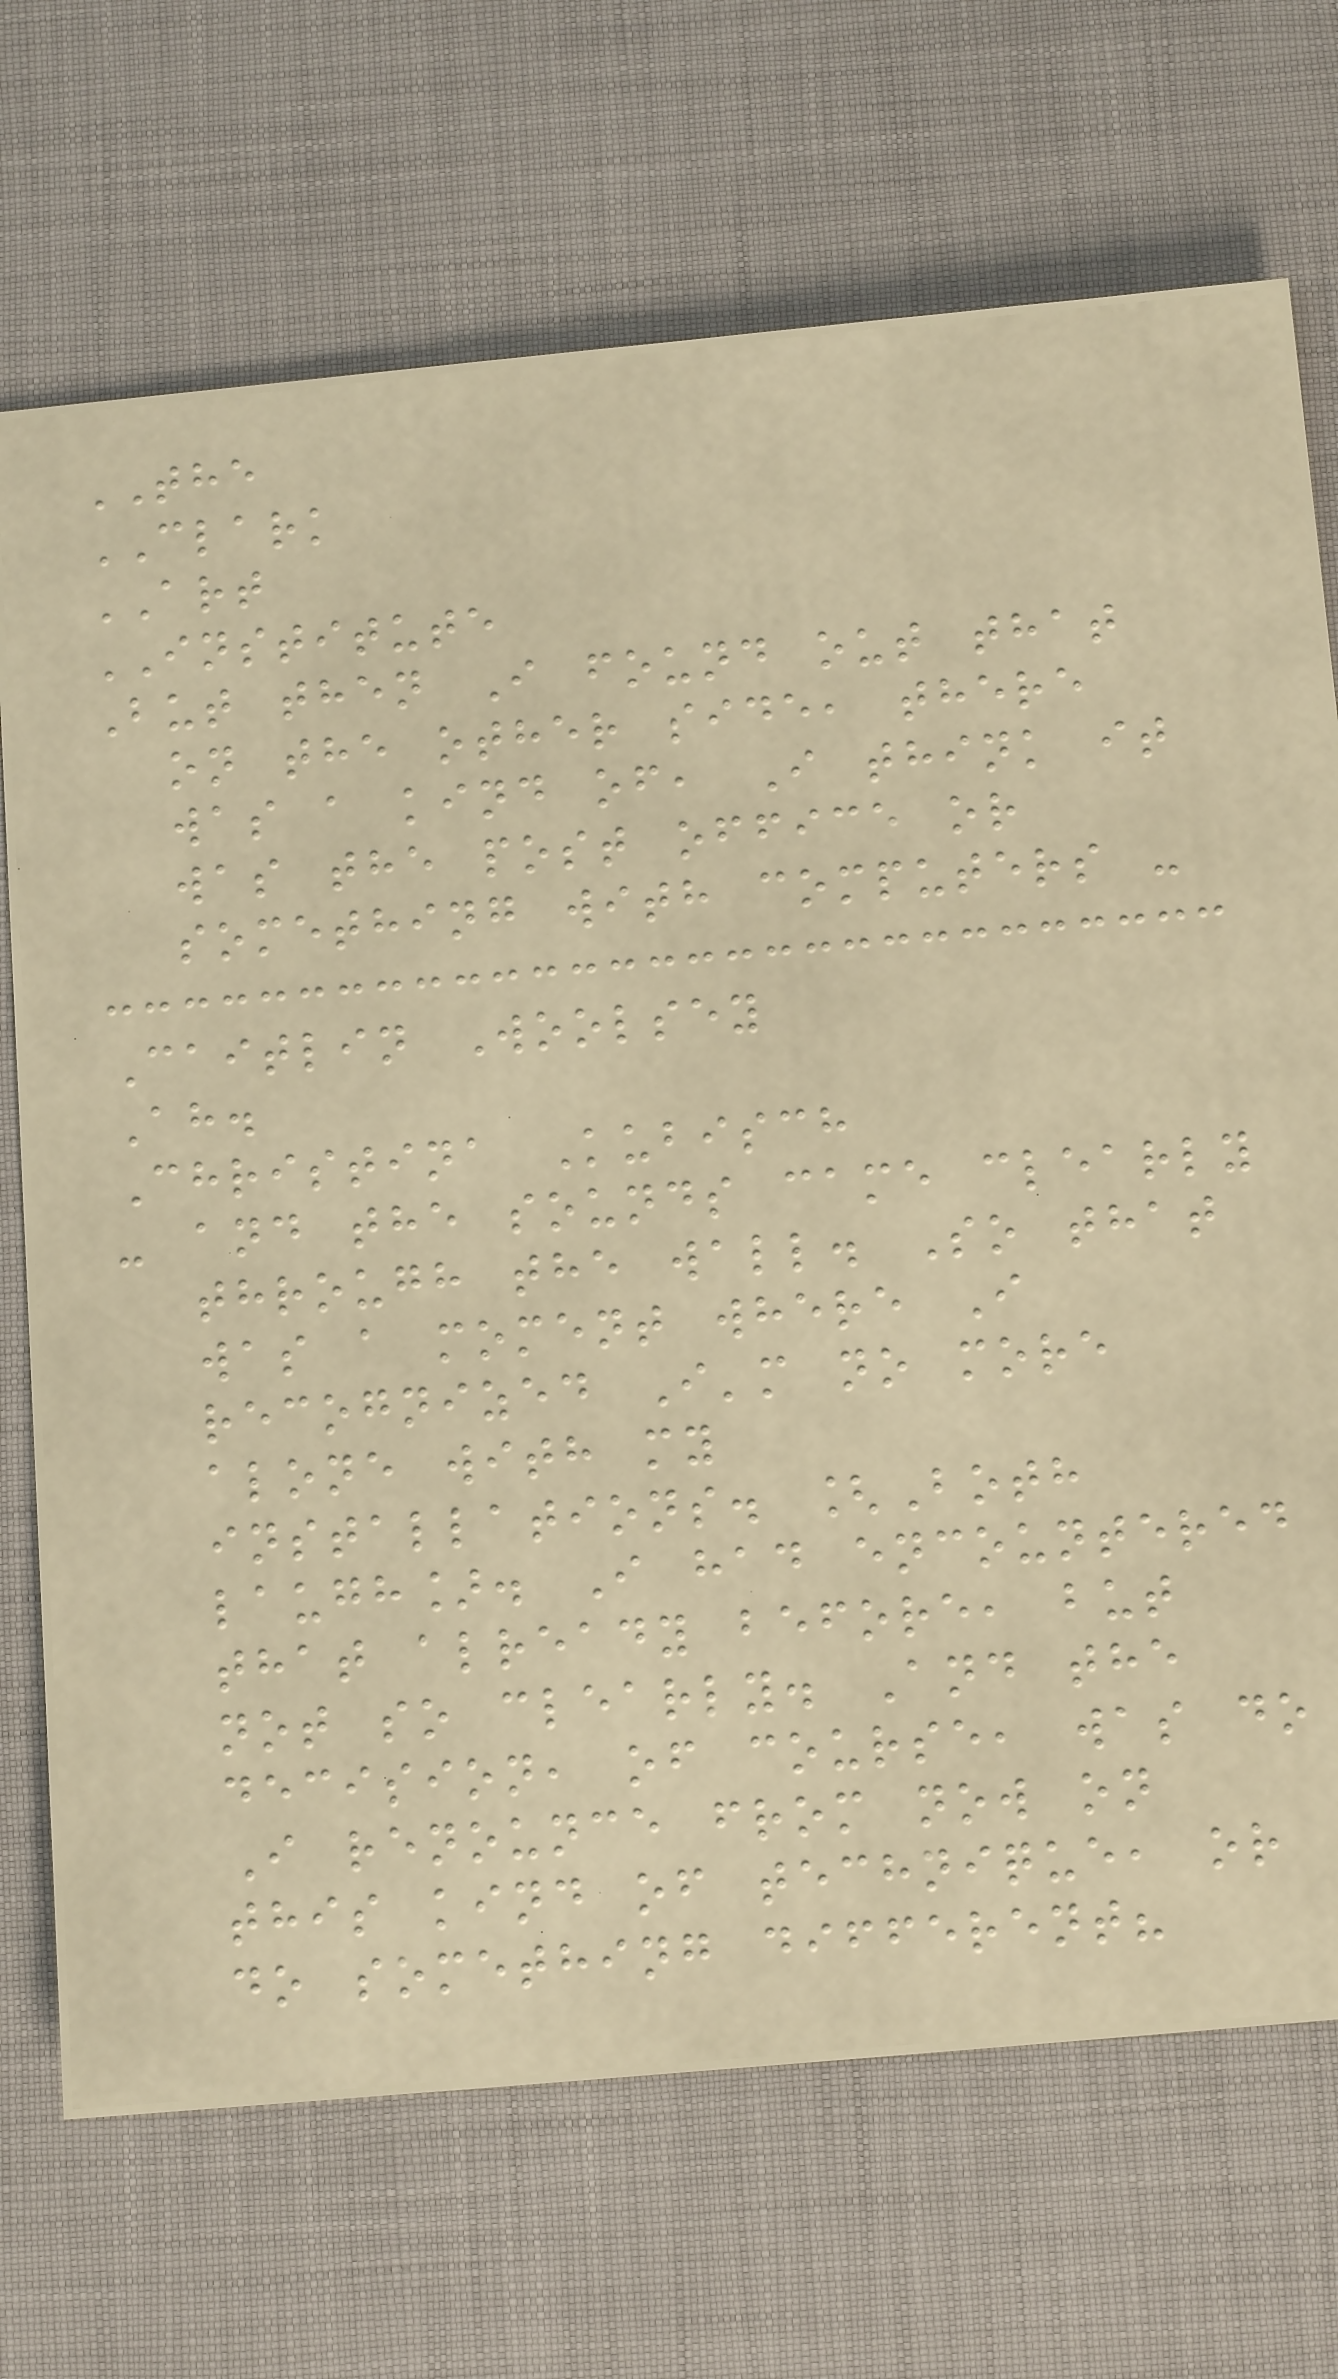THE
CLARK
ART
INSTITUTE
But then I found out that
on the other side, there
was a kind of, I think it
was the post office or
something with computers -
Caitlin Woolsey
Ah.
Christina Kubisch
- and the sounds came clearly
through the wall. So that
was a moment where I
recognized I'm no more
alone with my
installations. [Both
laugh]. I had encountered
that already before, but
not so clearly. And the
decision, of course, was do
I renounce from now on
this kind of technique, or
do something different?
